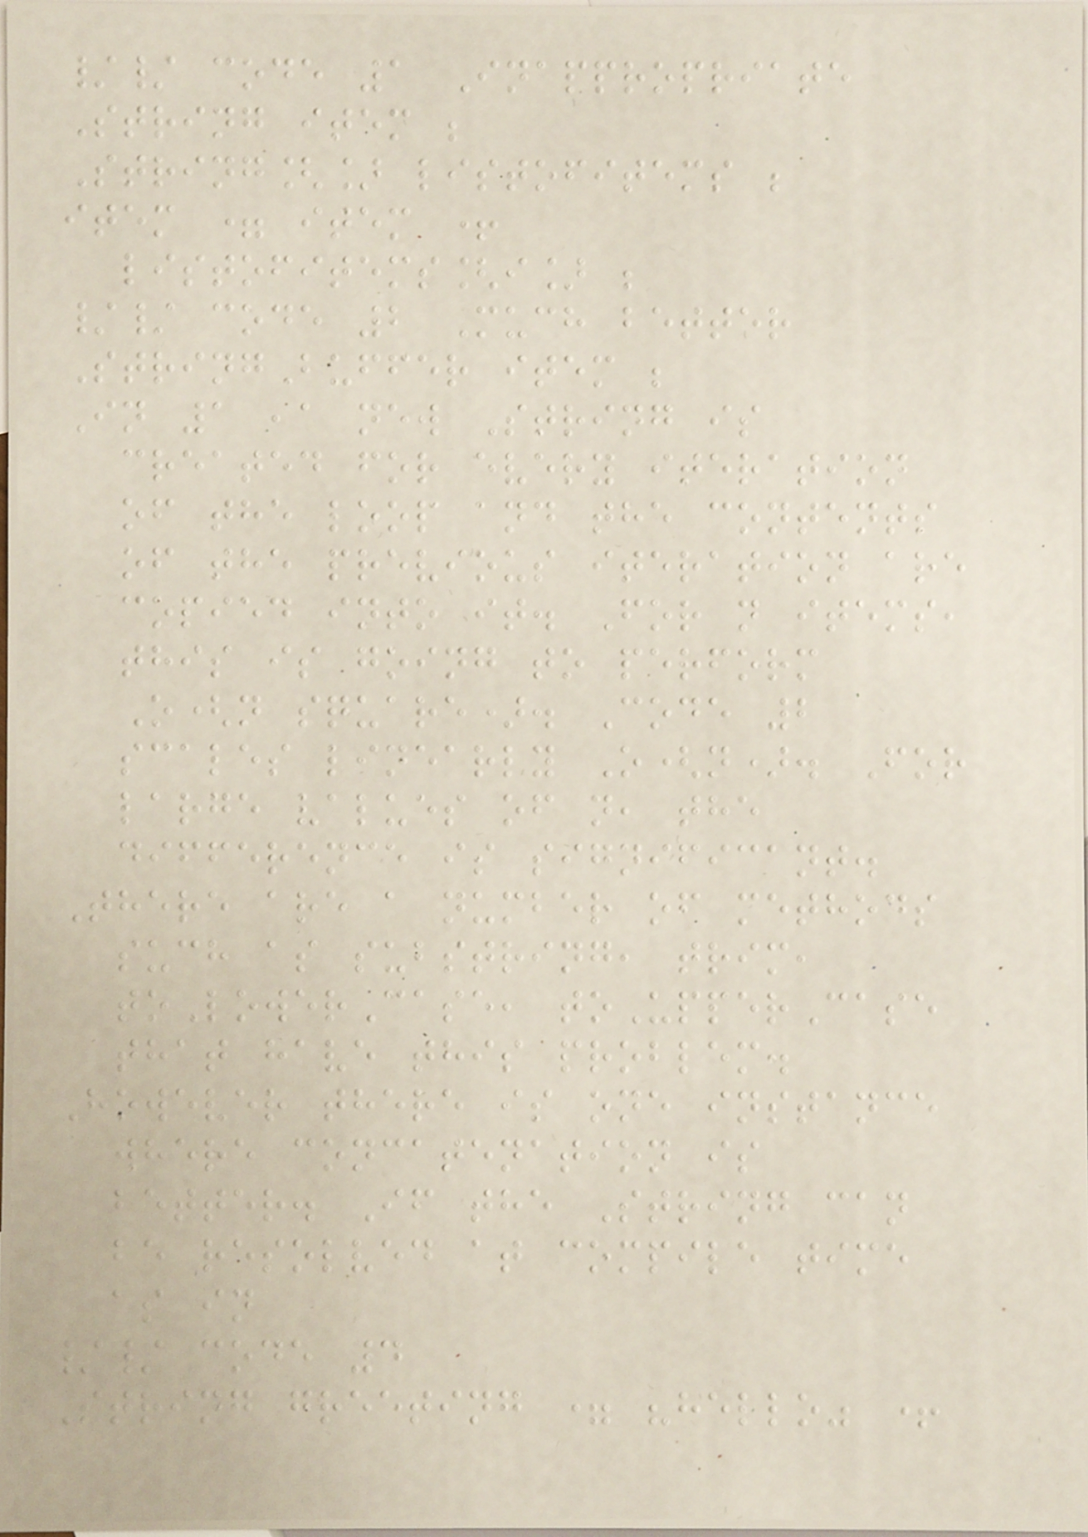// code 1 Inappropriate
String item ;
String[] listofitems ;
item = item +
listofitems[i] ;
// code 2 Much better
StringBuffer item ;
In 1 ,a new String is
created for every iteration
of the loop and the contents
of the previous iteration are
copied into it. For n items,
this is going to perform
O(n square). Code 2
scales linearly O(n). For
large values of n, the
difference is significant.
There are a number of methods
such as substring, trim,
toLowerCase, toUpperCase
that have this problem.
However there is one instance
where concatenation is
better. If the String can
be resolved at compile time
as in
// code 4
String greeting = "hello" +
